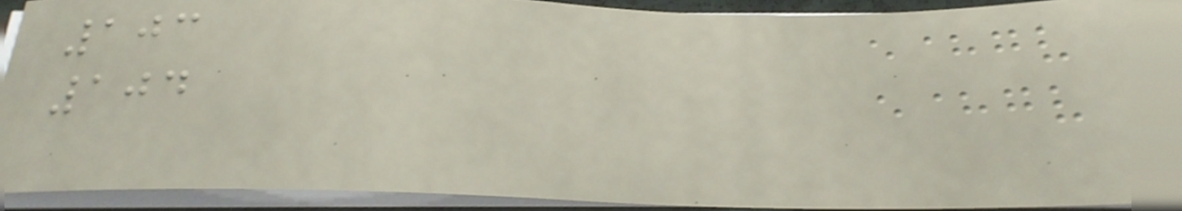103
104
